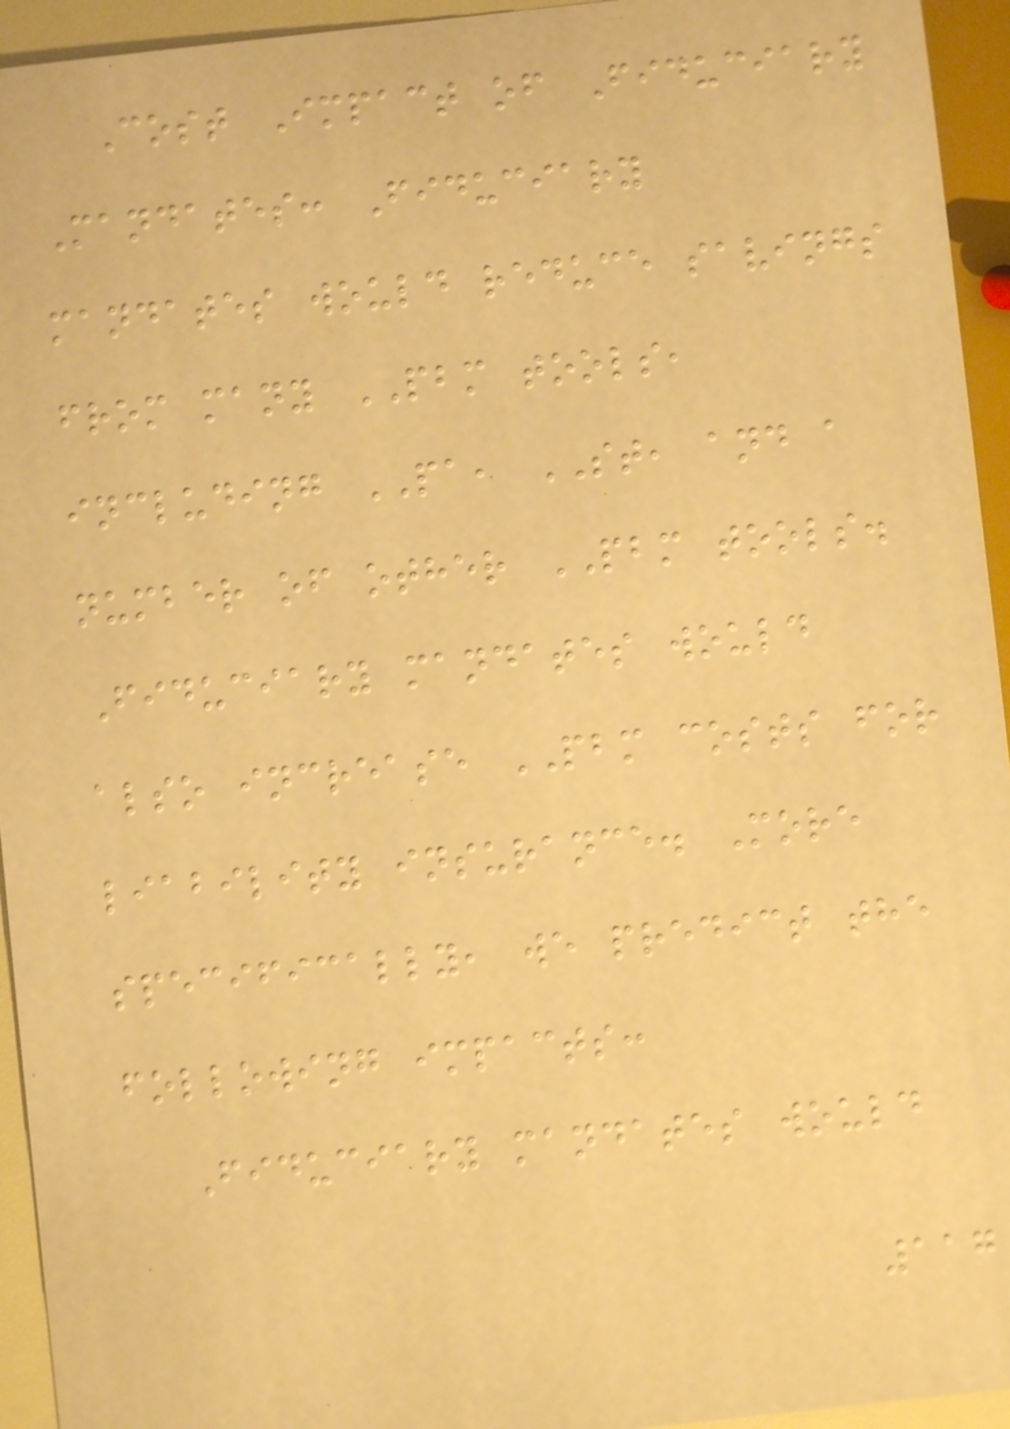Cost Impact of Fiduciary
Mandates: Fiduciary
mandates would reduce savings
from many PBM tools,
including PA, ST, and a
number of other PBM tools.
Fiduciary mandates would
also increase PBM costs for
liability insurance. More
specifically, we predict the
following impacts:
Fiduciary mandates would
117
